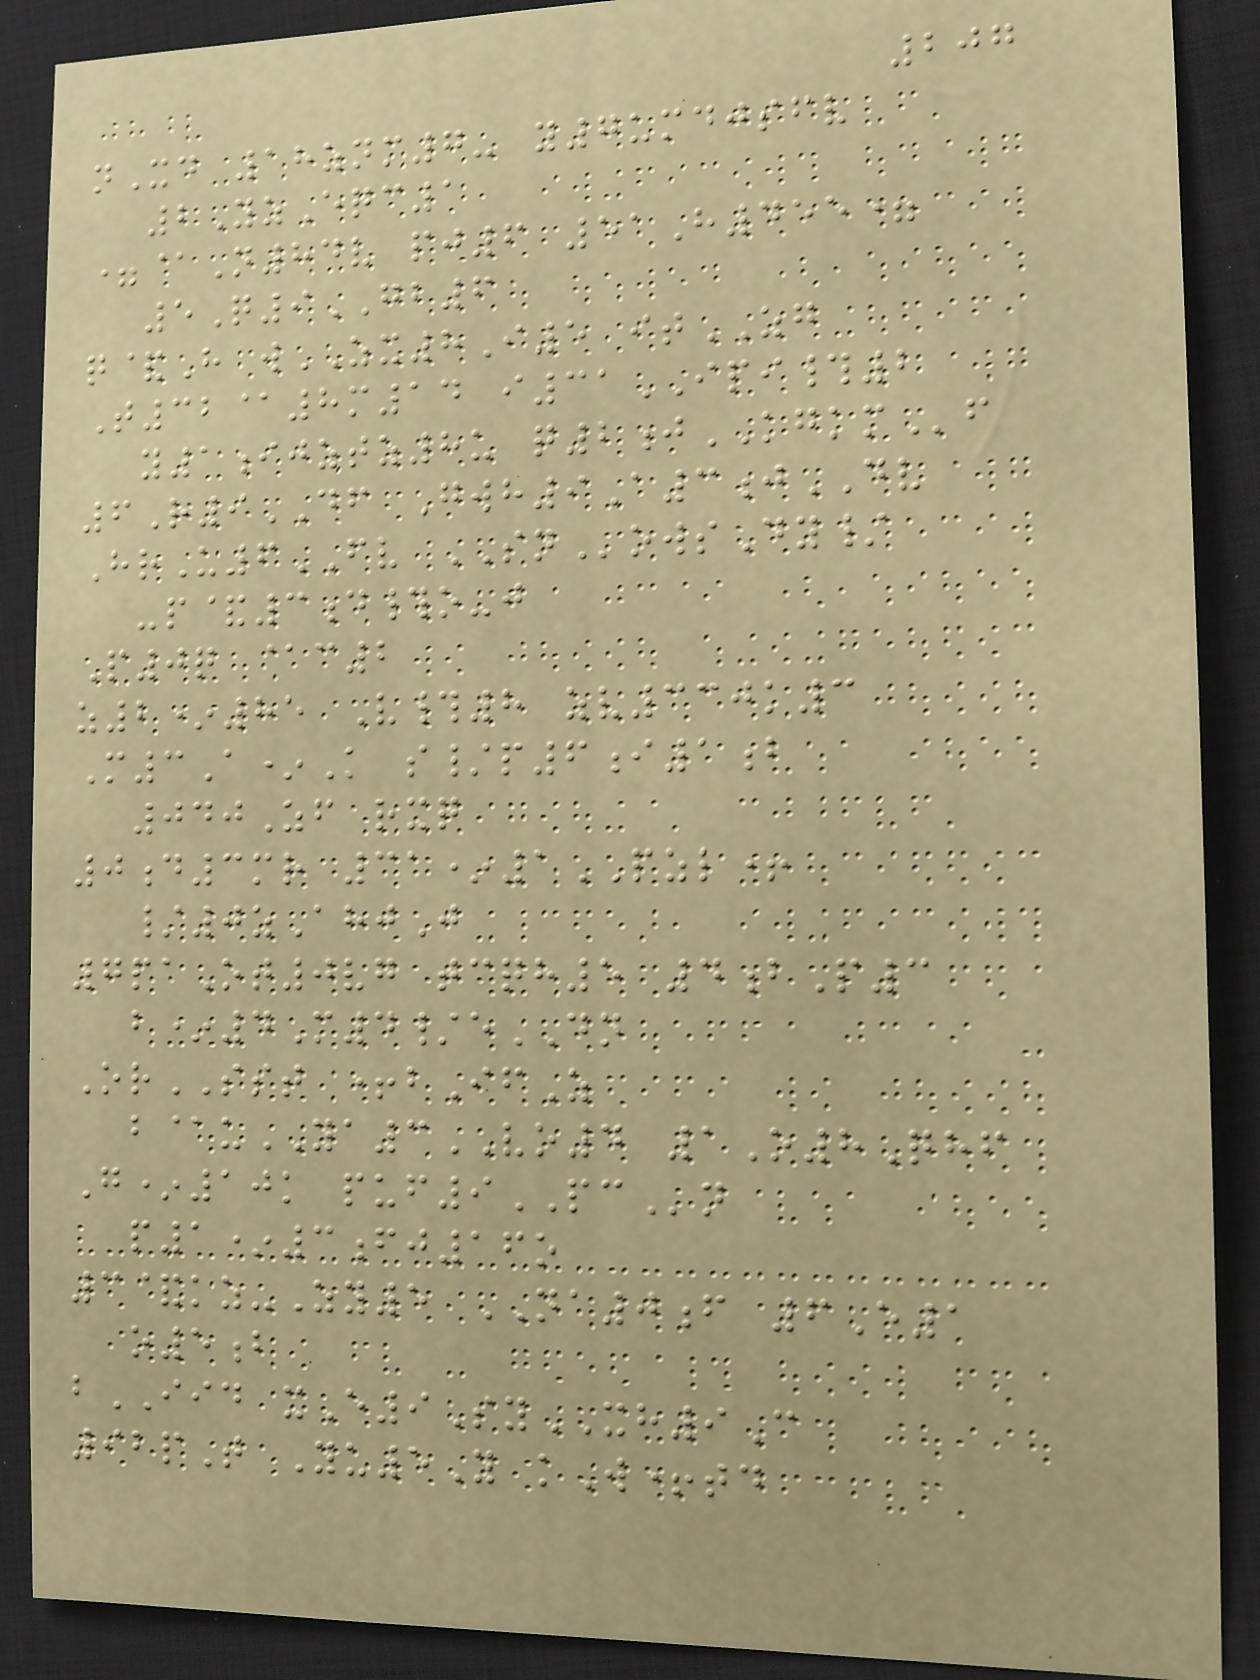207
nXd 18znm7- y7umdjsfv
2YzEqc1
=@N84v pj6 51H455=
5Q9GB6
q&H wZX8I5 itZG
T32@8m14 i31IPI#2
y1ijztz8u q2jKGKMf
6R9DF Gwh9A3jDV
HrU6FV SNowsDy/
-p&3d#o-j
P0q @c2
z2*85 V#8 zv330k3
M3A*K s/p6i1b
040Zf rxq
0d3mr 31*1PZL+
/0zAhjJ
7paOt0vg tcqh5 4bP3
b*4M4/eDN
OrSST +bIfZ
b@uYA3VO4 1O8Qhf
G*10k puf9PCn
p1*3fj16o
3&kz-Zy5 NA0f 6E1
o5b
bIID xE9SyXH9C
92pT Yu5Y kW+td
